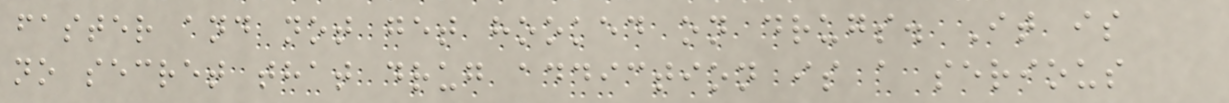faster and not get hooked on drugs. It is
no secret that drug addiction is a serious
